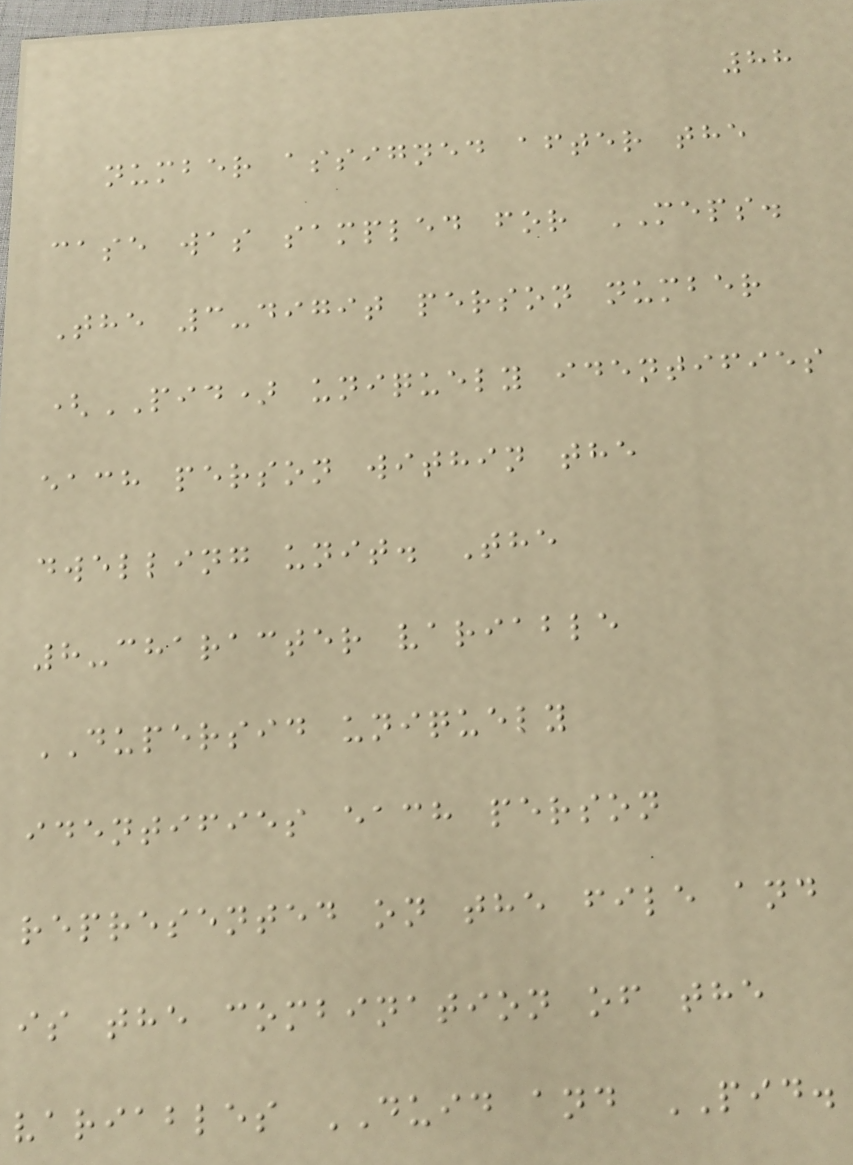88
number assigned after the
case was sampled for MEPS.
The 3-digit person number
(PID) uniquely identifies
each person within the
dwelling unit. The
8-character variable
DUPERSID uniquely
identifies each person
represented on the file and
is the combination of the
variables DUID and PID.
